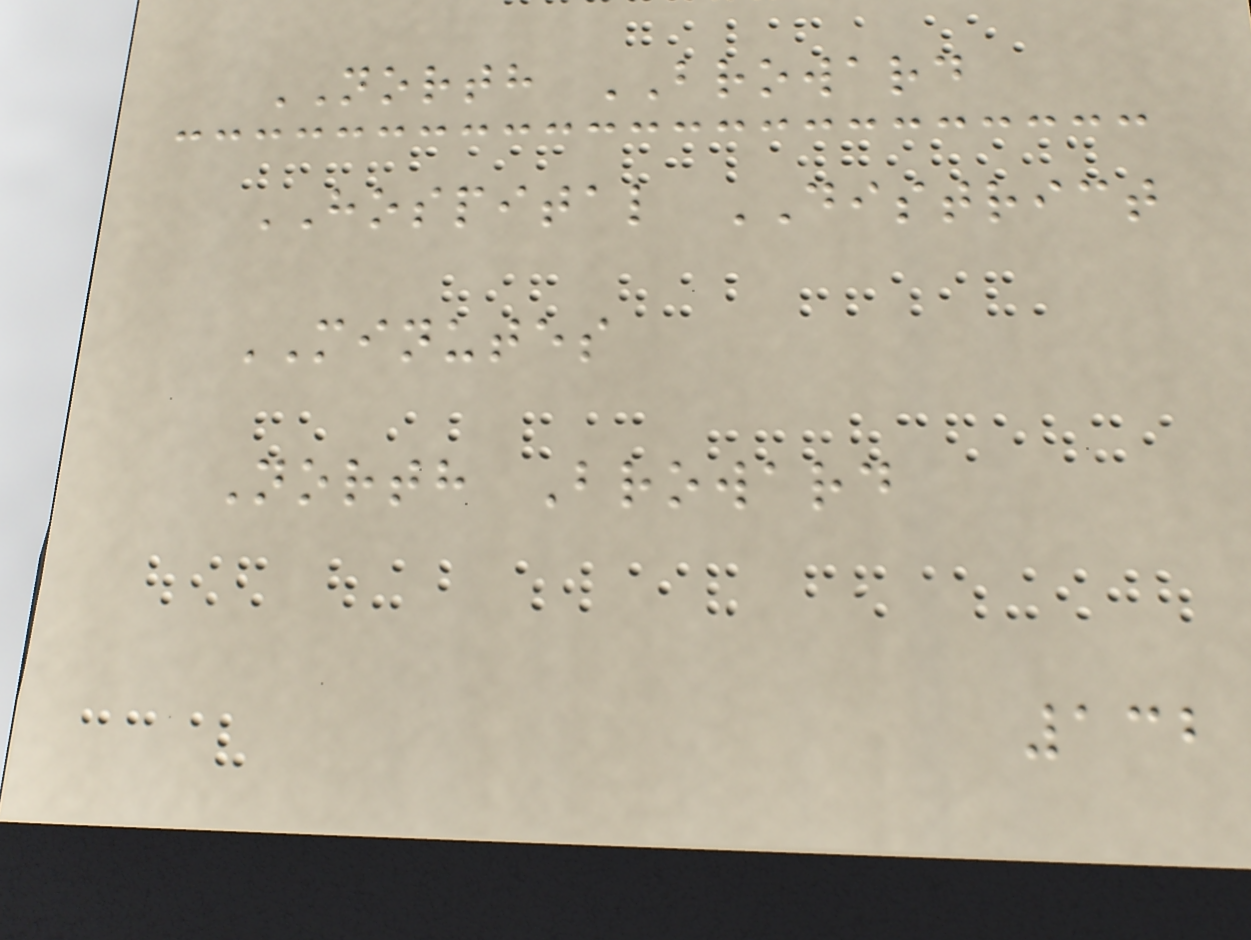NORTH BROWARD
HOSPITAL DISTRICT
MINUTES
North Broward
132
